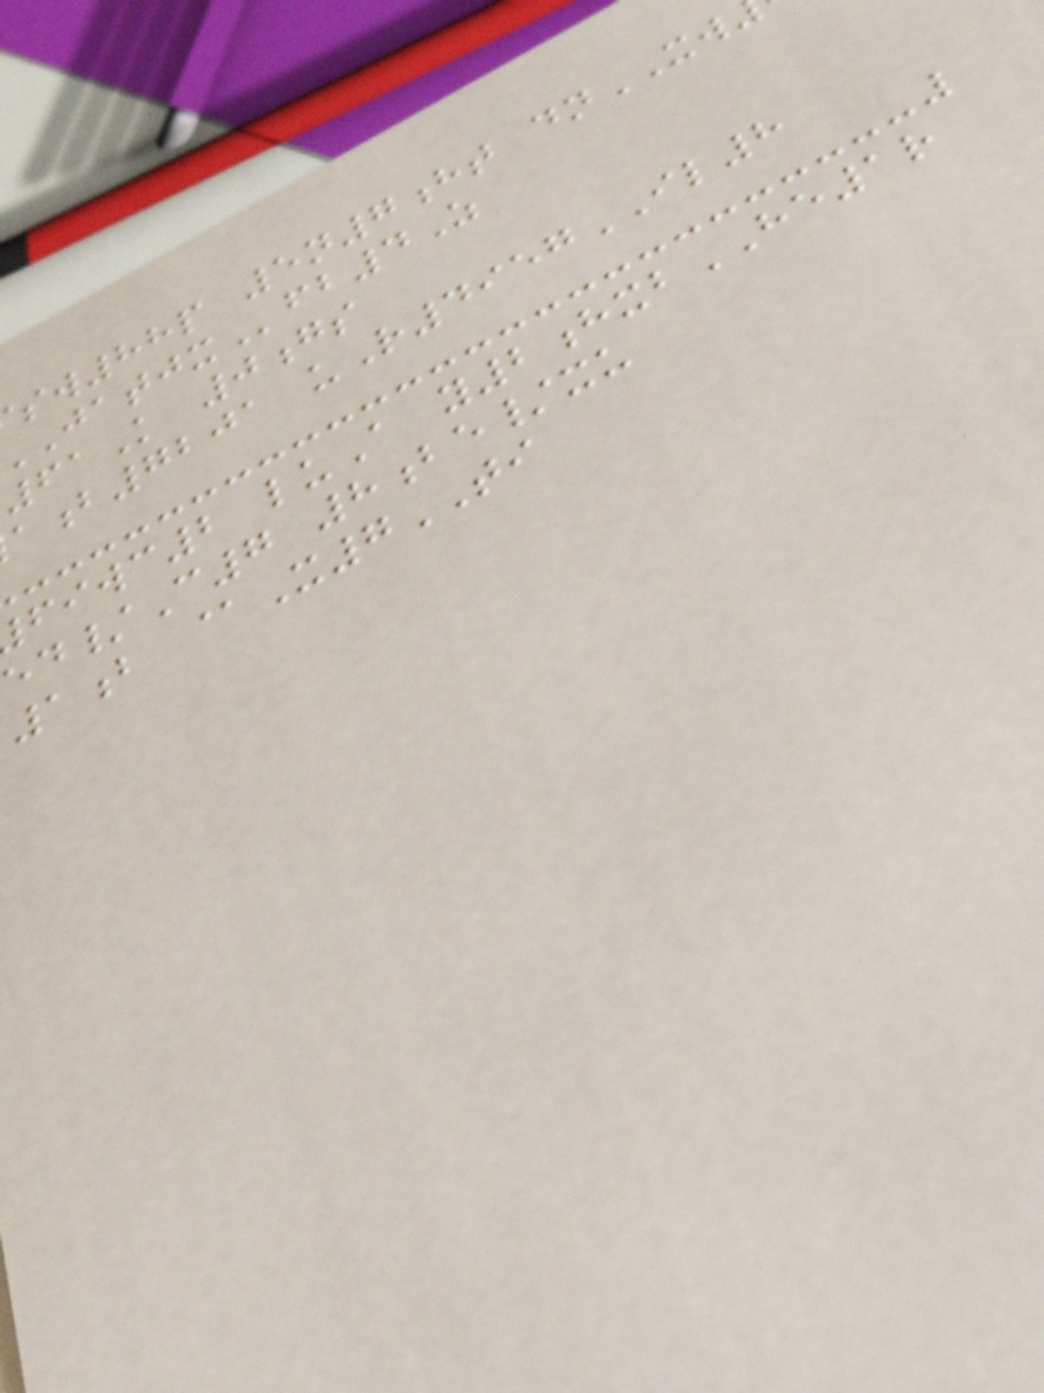sw88p 5n7ht dnXW
fb4Z
61K 0gs
b7201 uR4957IL8
wc2 luA y2hxbHE1r
/C7 8be/xu
1b @X7TI
